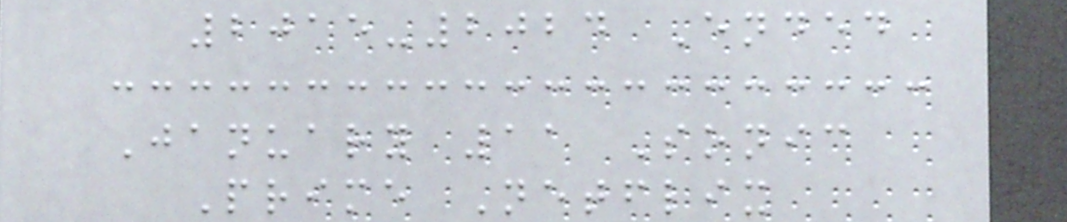2015-2024 Ended
January 11 Sonic
Prime Netflix
